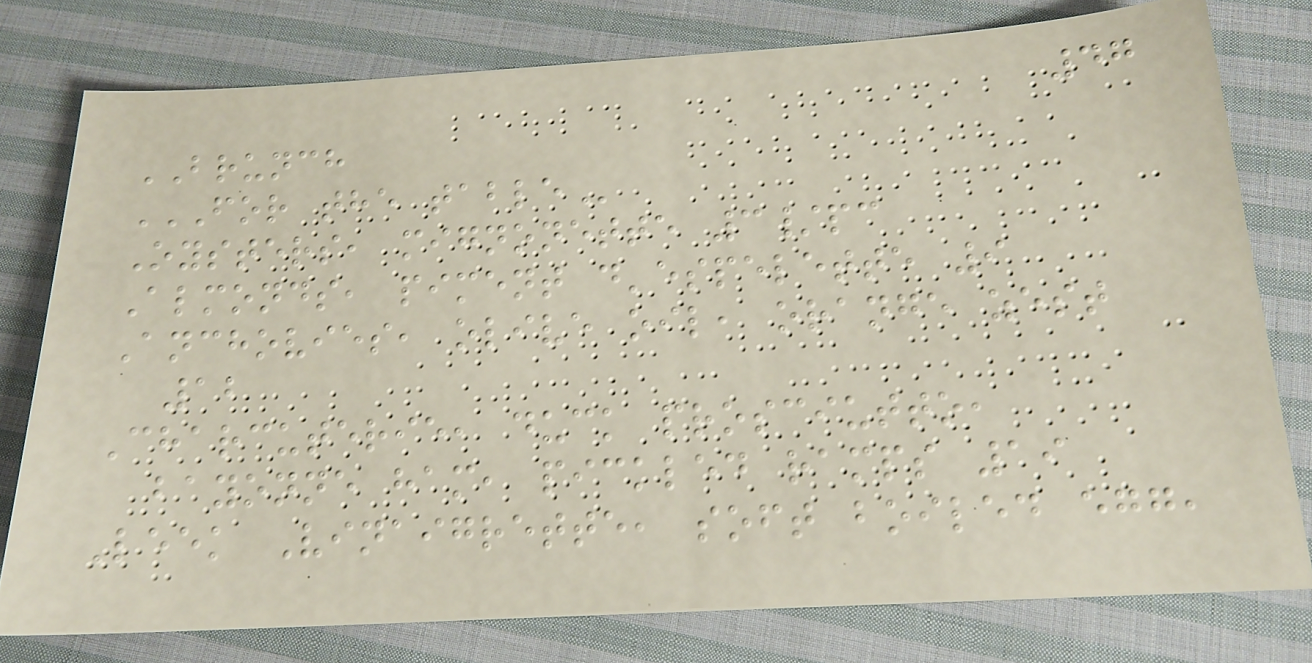47
BRUNCH
FOR THE TABLE
Oysters, mignonette 3/pc
Almonds, piment d'espelette 9
Anchovies, olive oil, orange zest
12
Charcuterie, duck prosciutto,
bayonne ham, pickled ramps 19
Leek Vinaigrette, soft boiled egg,
